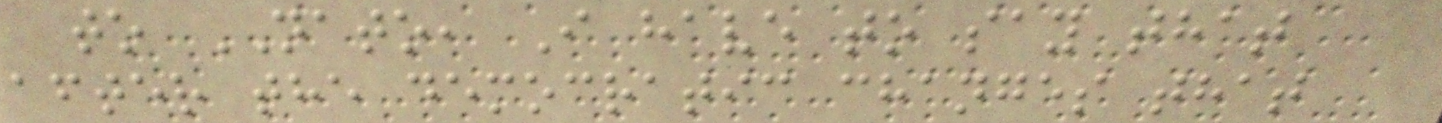to NATO, I have to say that
after the democratic changes that
